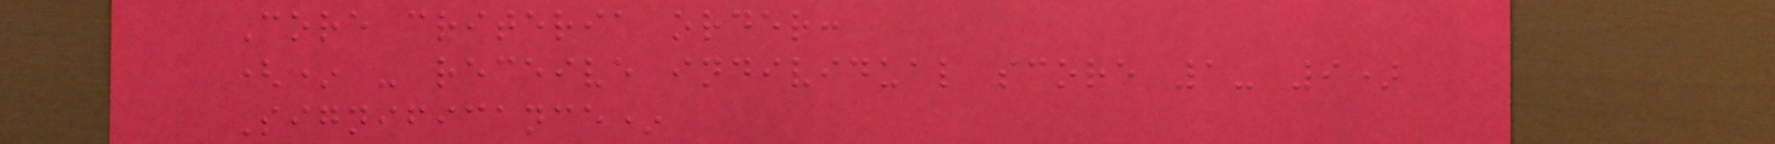Core criteria order:
(* - receive individual score 1- 9)
Significance*
